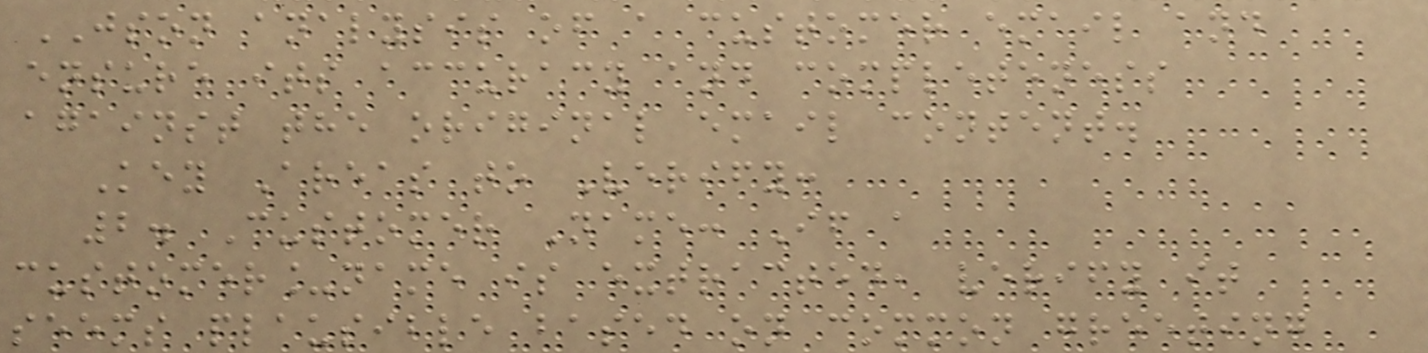JSON analysis of a customer email and
ensure its accuracy and completeness
against the original email content.
Key Areas to Verify:
2. Customer Name: If a
customer_name is extracted, verify it
seems plausible based on common greeting
